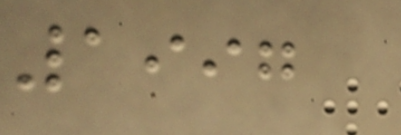1997
